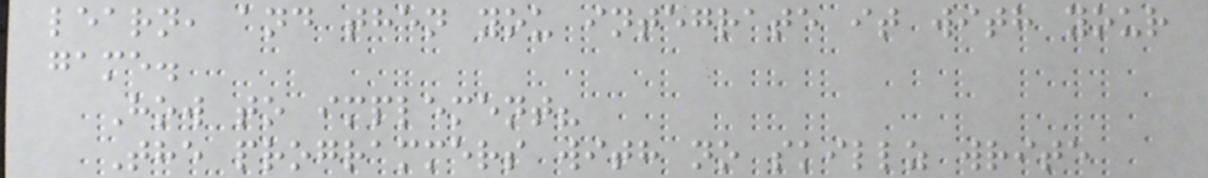learn, and then you integrate it with your
game.
How to implement?
The programmers with no skillz write
